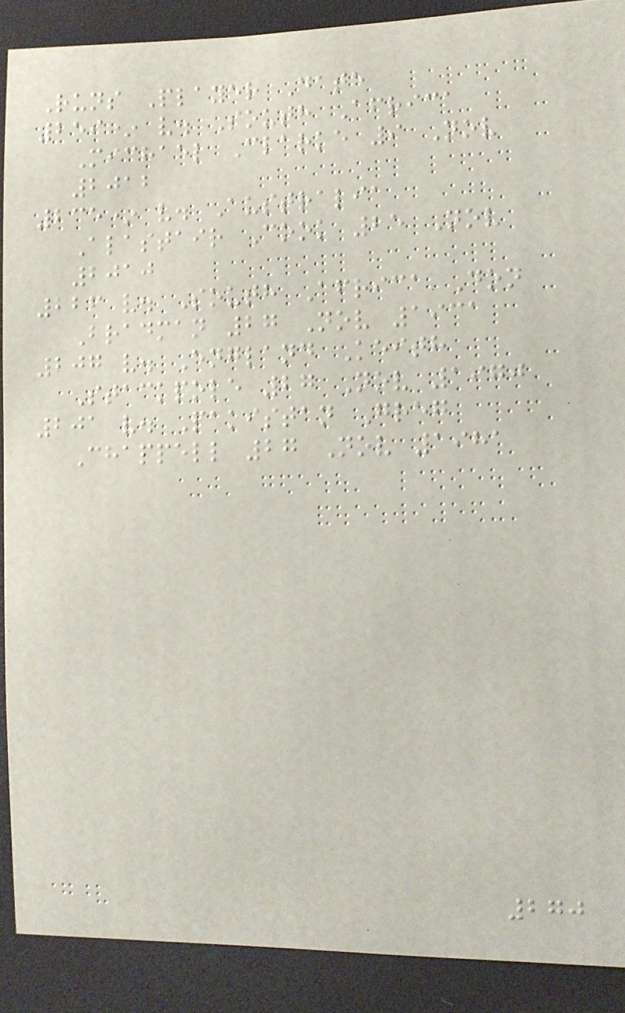Runs Player Date
259* v. South Africa
Michael Clarke 9 Nov
2012
235* v. Australia
Alastair Cook 25 Nov
2010
226 v. South Africa Don
Bradman 27 Nov 1931
207 v. England Keith
Stackpole 27 Nov 1970
201 v. Pakistan Greg
Chappell 27 Nov 1981
270
